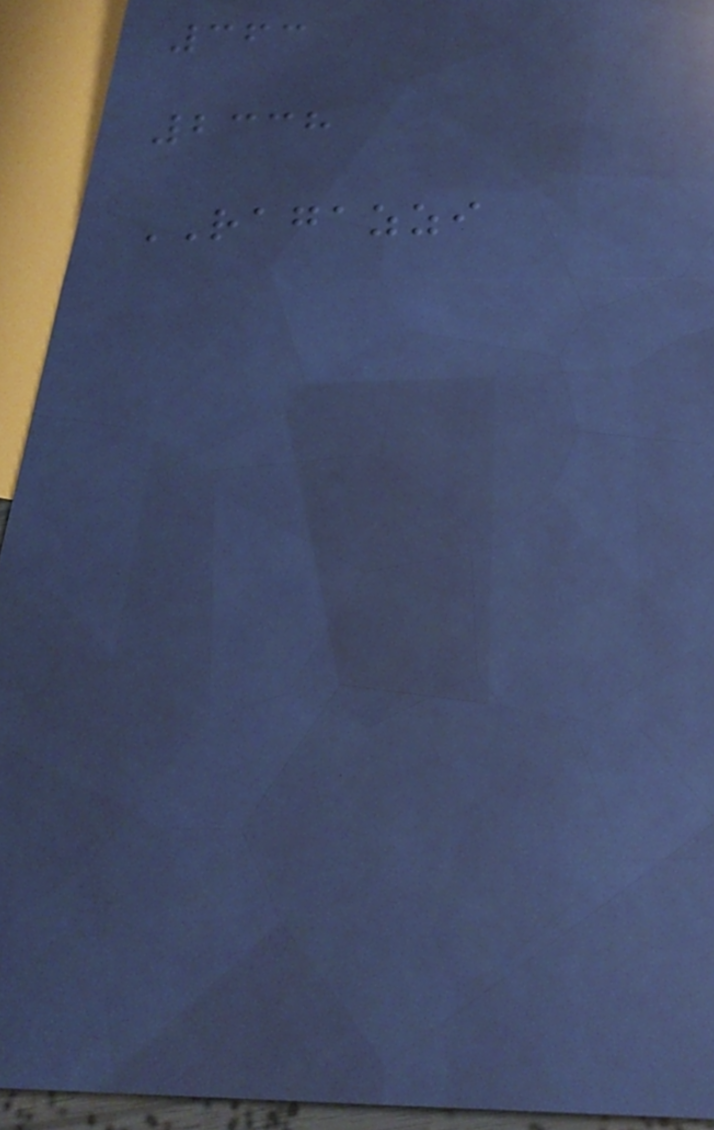363
2338
RAGAZZI
